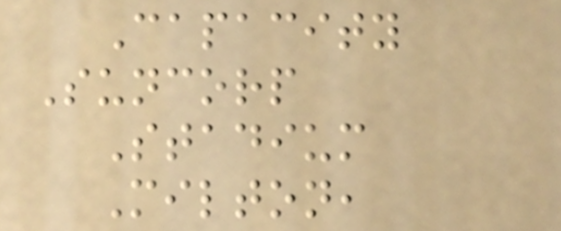Capacity
Suncorp
Stadium
Milton,
